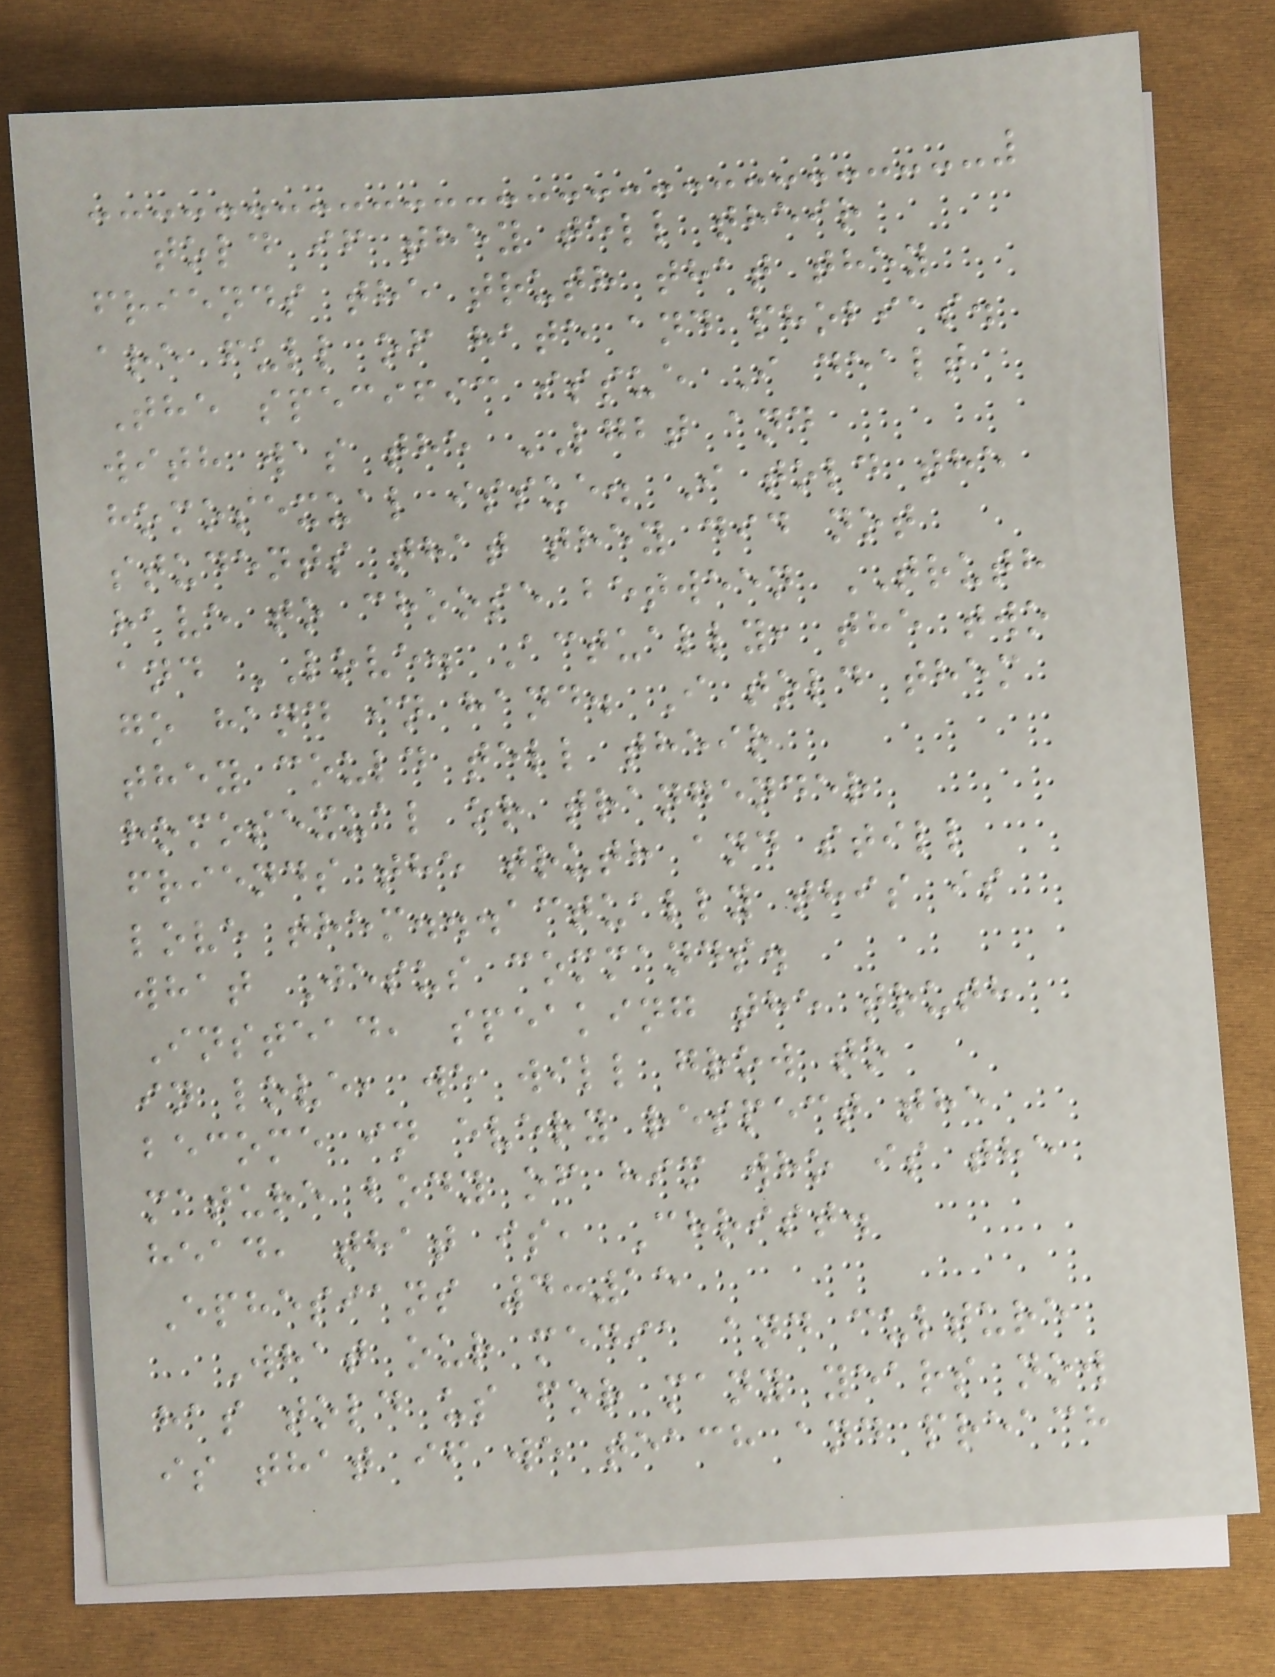told if they tell their
friends the truth that they
are full of hate and phobias.
The specific issue I dealt
with was the LGBT and
homosexual issue. I told the
students that they did not
have to choose between TRUTH
and LOVE. Actually, the two
go hand in hand. I told them
they could tell their
homosexual or trangender
friends the truth and still
love them...actually this is
what Jesus commands.
Instead, speaking the truth
in love, we will grow to
become in every respect the
mature body of him who is the
head, that is, Christ.
Ephesians 4:15
What our media and culture
has told us for many years now
is that if we teach and preach
